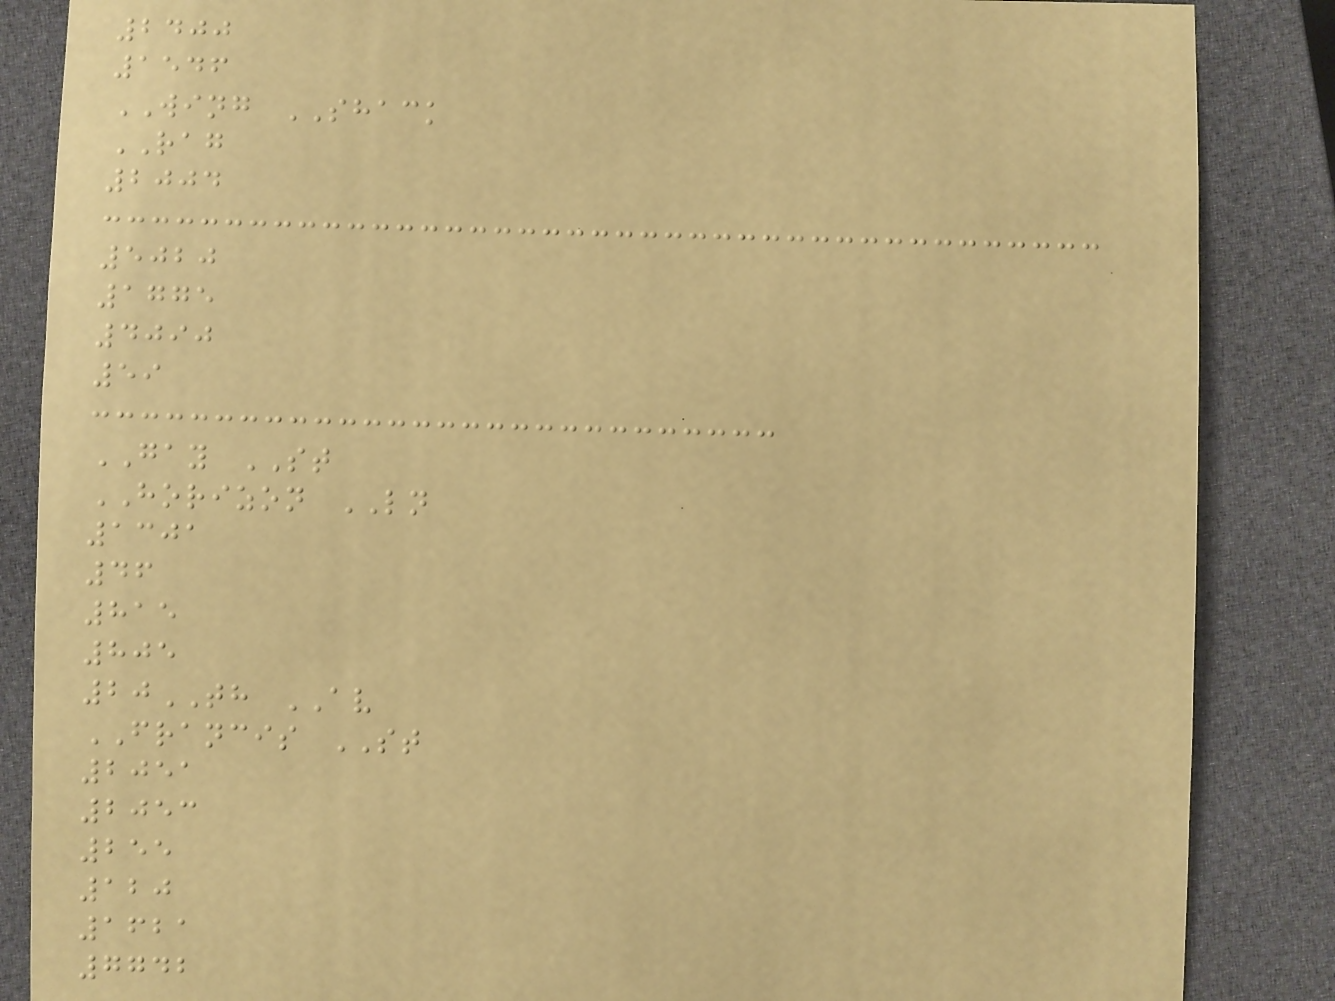2400
1546
WING SHACK
RAG
2004
5020
1775
4090
59
GAY ST
HORIZON LN
1301
46
815
805
20TH AV
FRANCIS ST
2051
2053
255
120
1621
7742
